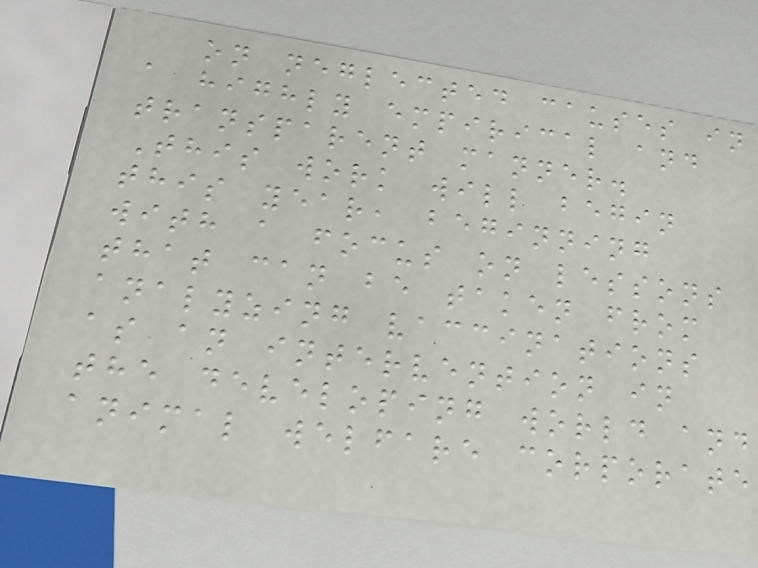on neglected causes in
a highly empirical and
transparent manner.
This work will begin
this year, beginning
with a focus on lessons
that can be taken from
analyzing vaccinations
as an intervention in
the developing world and
animal welfare corporate
